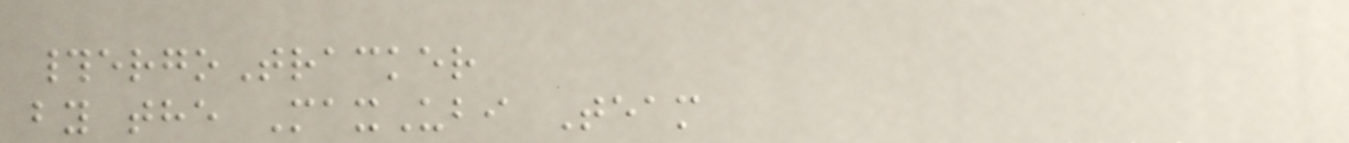#ergoTracker
by the MaxUbi Team
